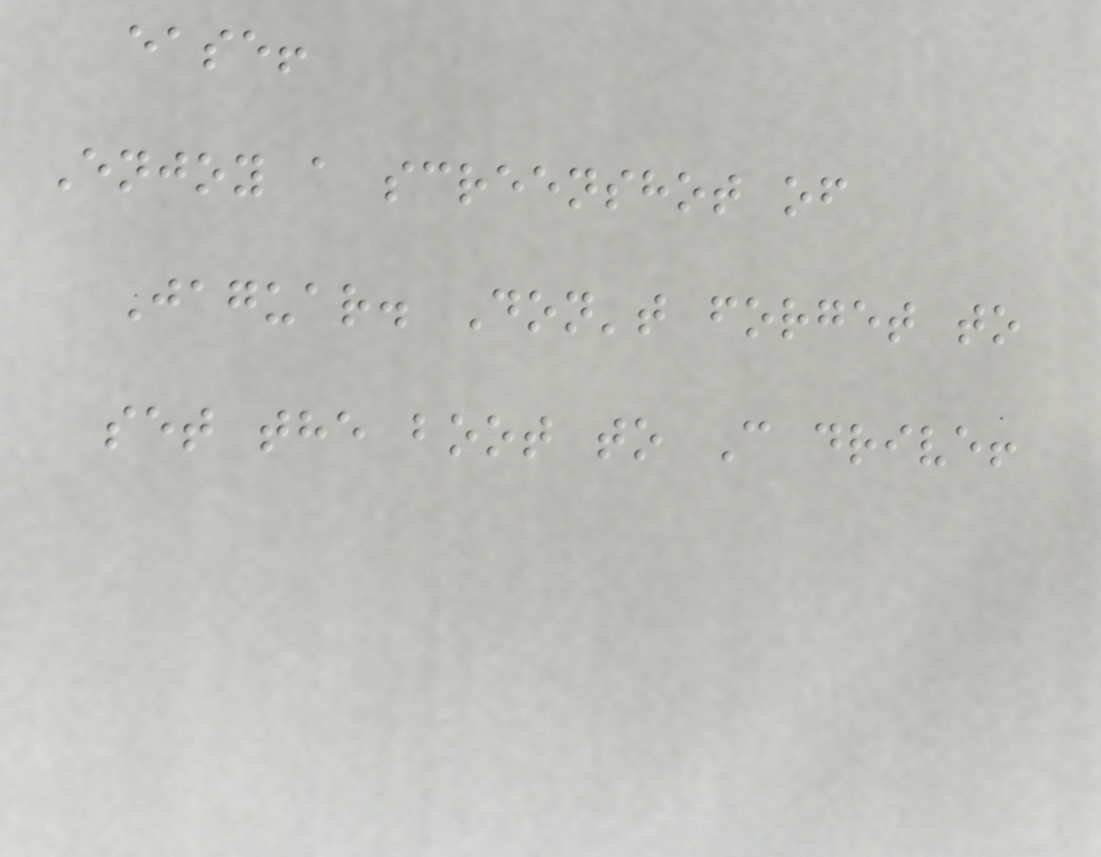ease!
Enjoy a screenshot of
Jaguar. Don't forget to
set the boot to C drive!
